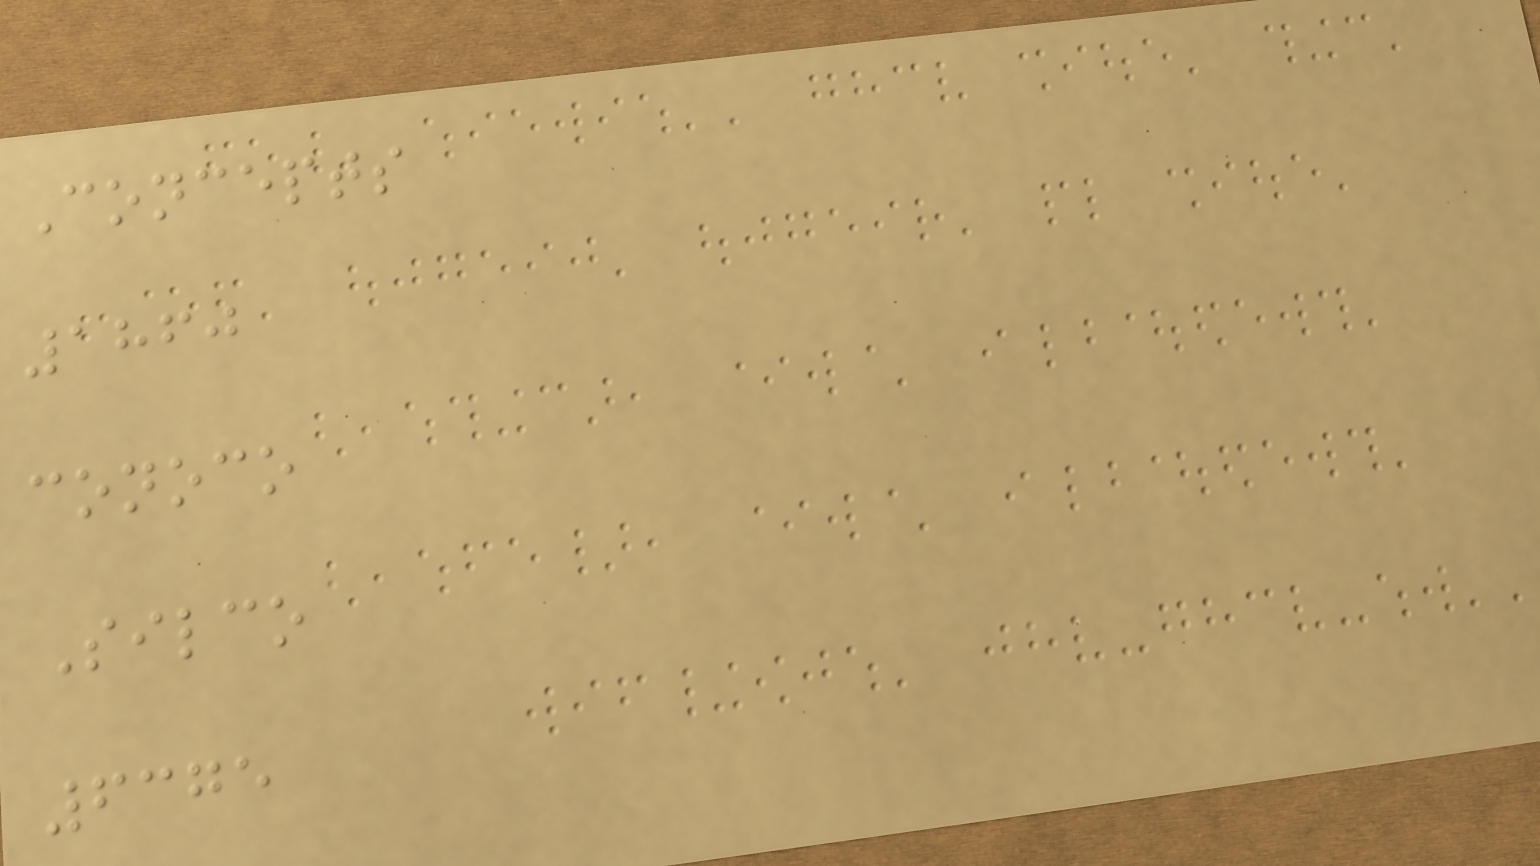Concepts
1860
conoco
Silco
6375
